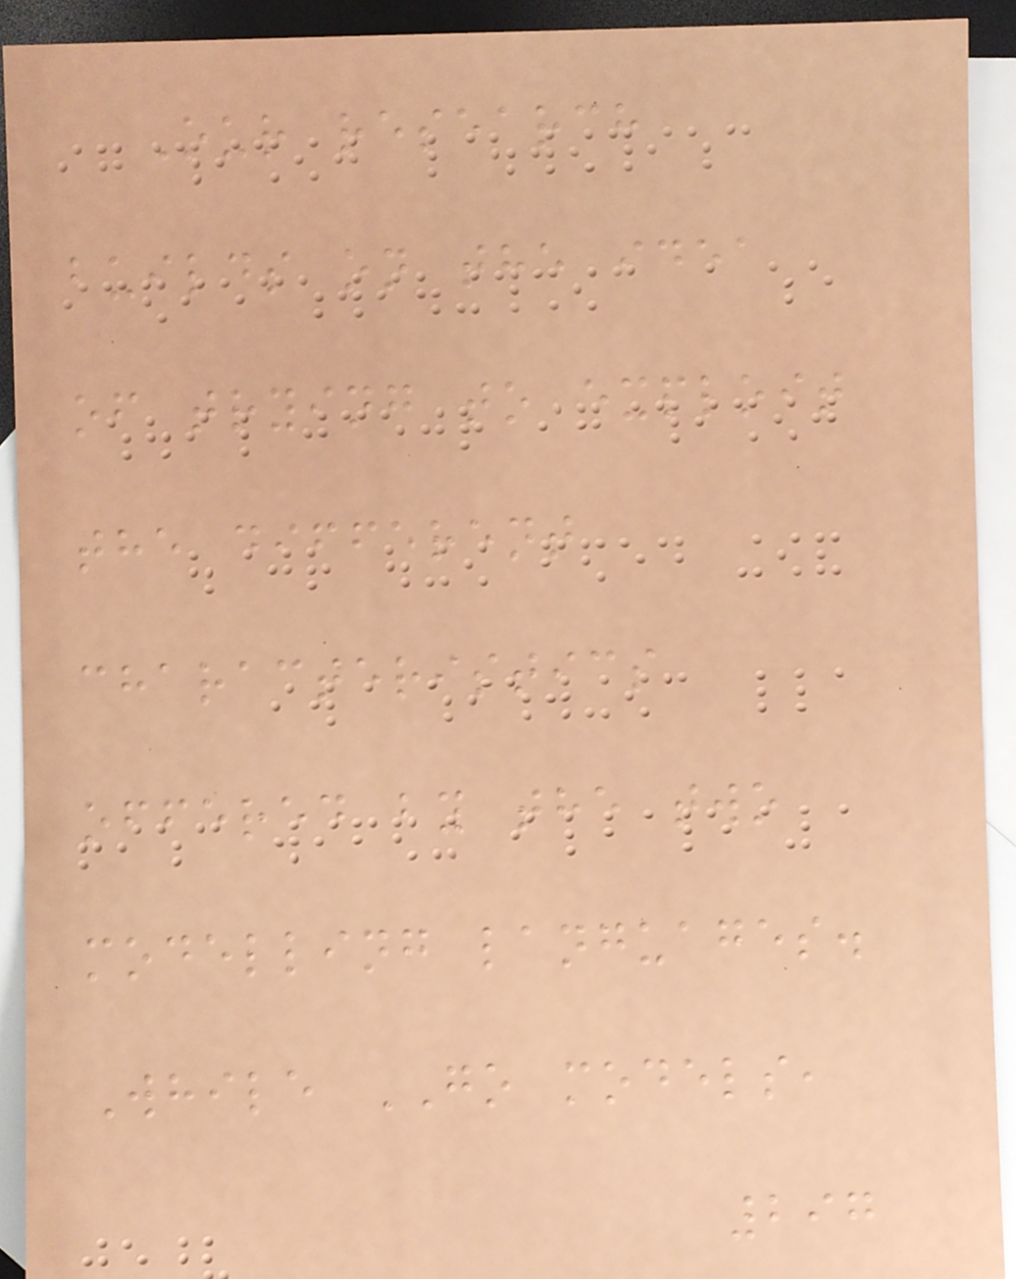Our research
builds on the idea
of trying to exploit
the different
characteristics
offered by the two
modelling languages.
While GO models,
297
